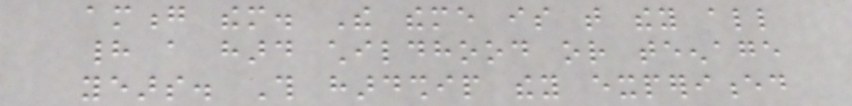among them. The theme is that they all
had a hard childhood or teenage
years. This hardship they experienced
